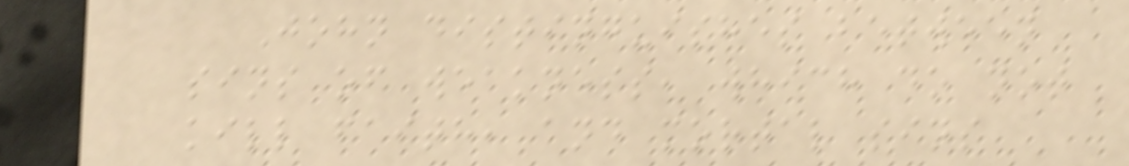John distinguishes between
sins of weakness, which do not
kill faith, and mortal sins
